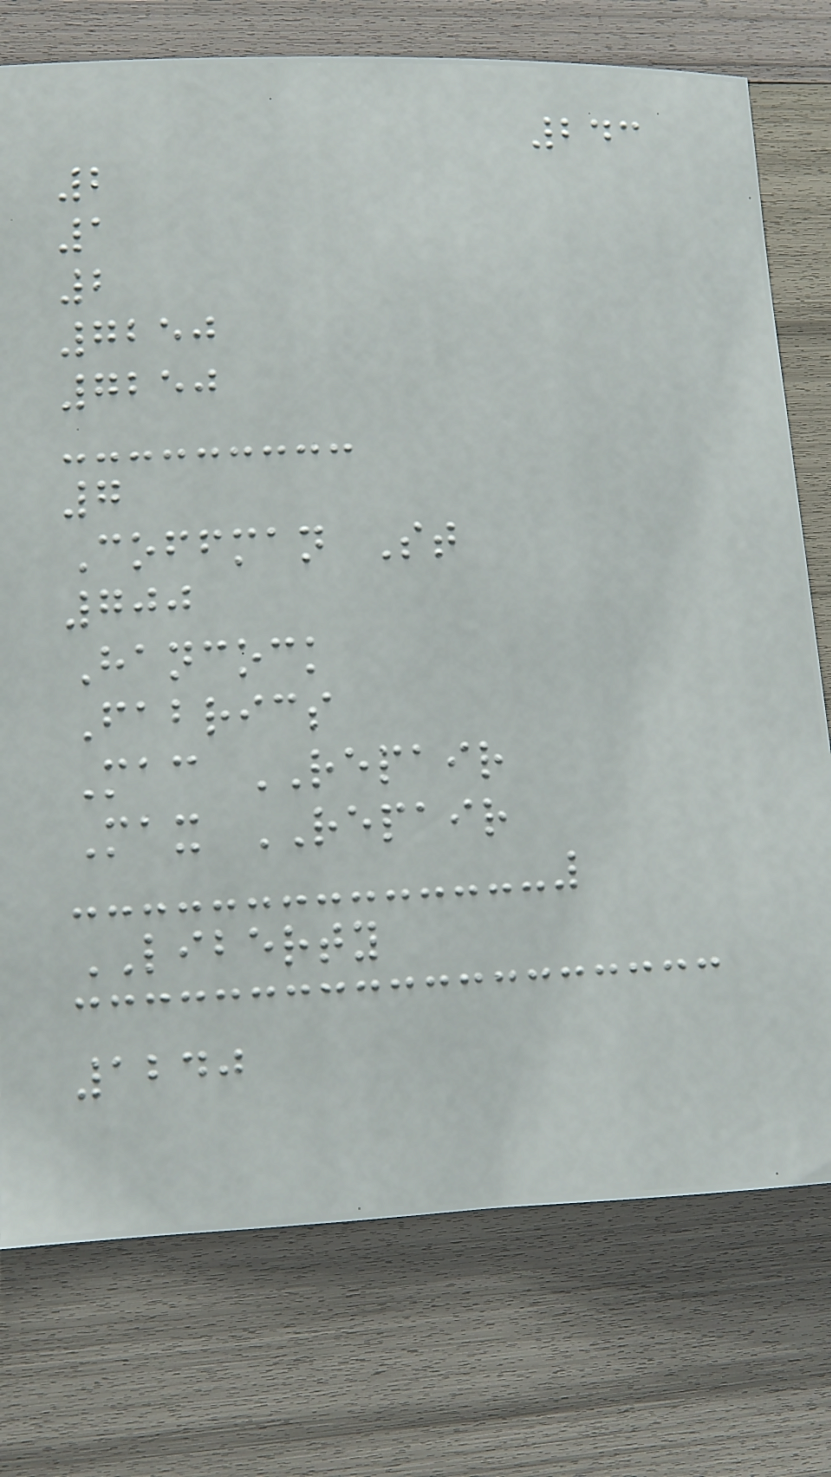243
2
1
2
7250
7250
7
Coffman St
700
Hancock
Fabrics
Mac REPAIR
Max REPAIR
LIBERTY
1240
